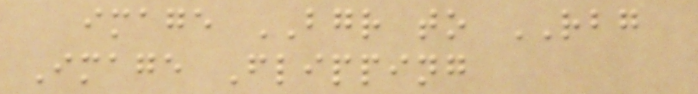image BGR to RBG
Image Flipping
